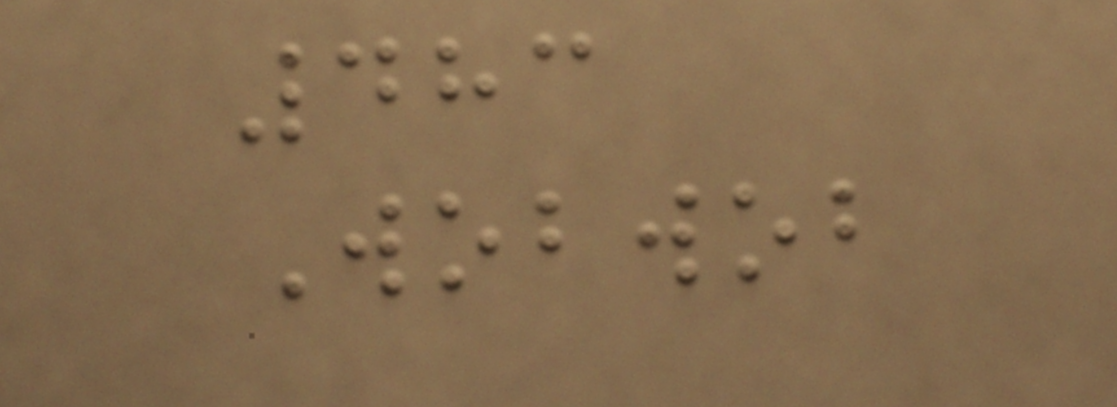483
Wobwob
